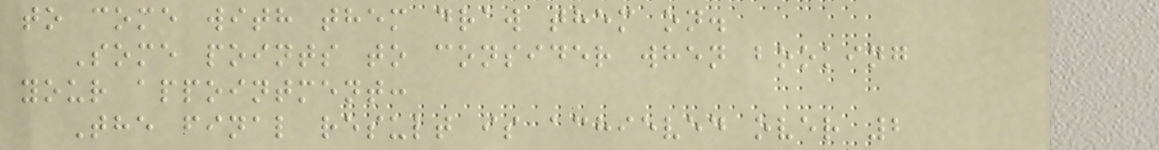to come with them draw them on.
Some points to consider when booking
your appointment:
The final result is achieved over 2
